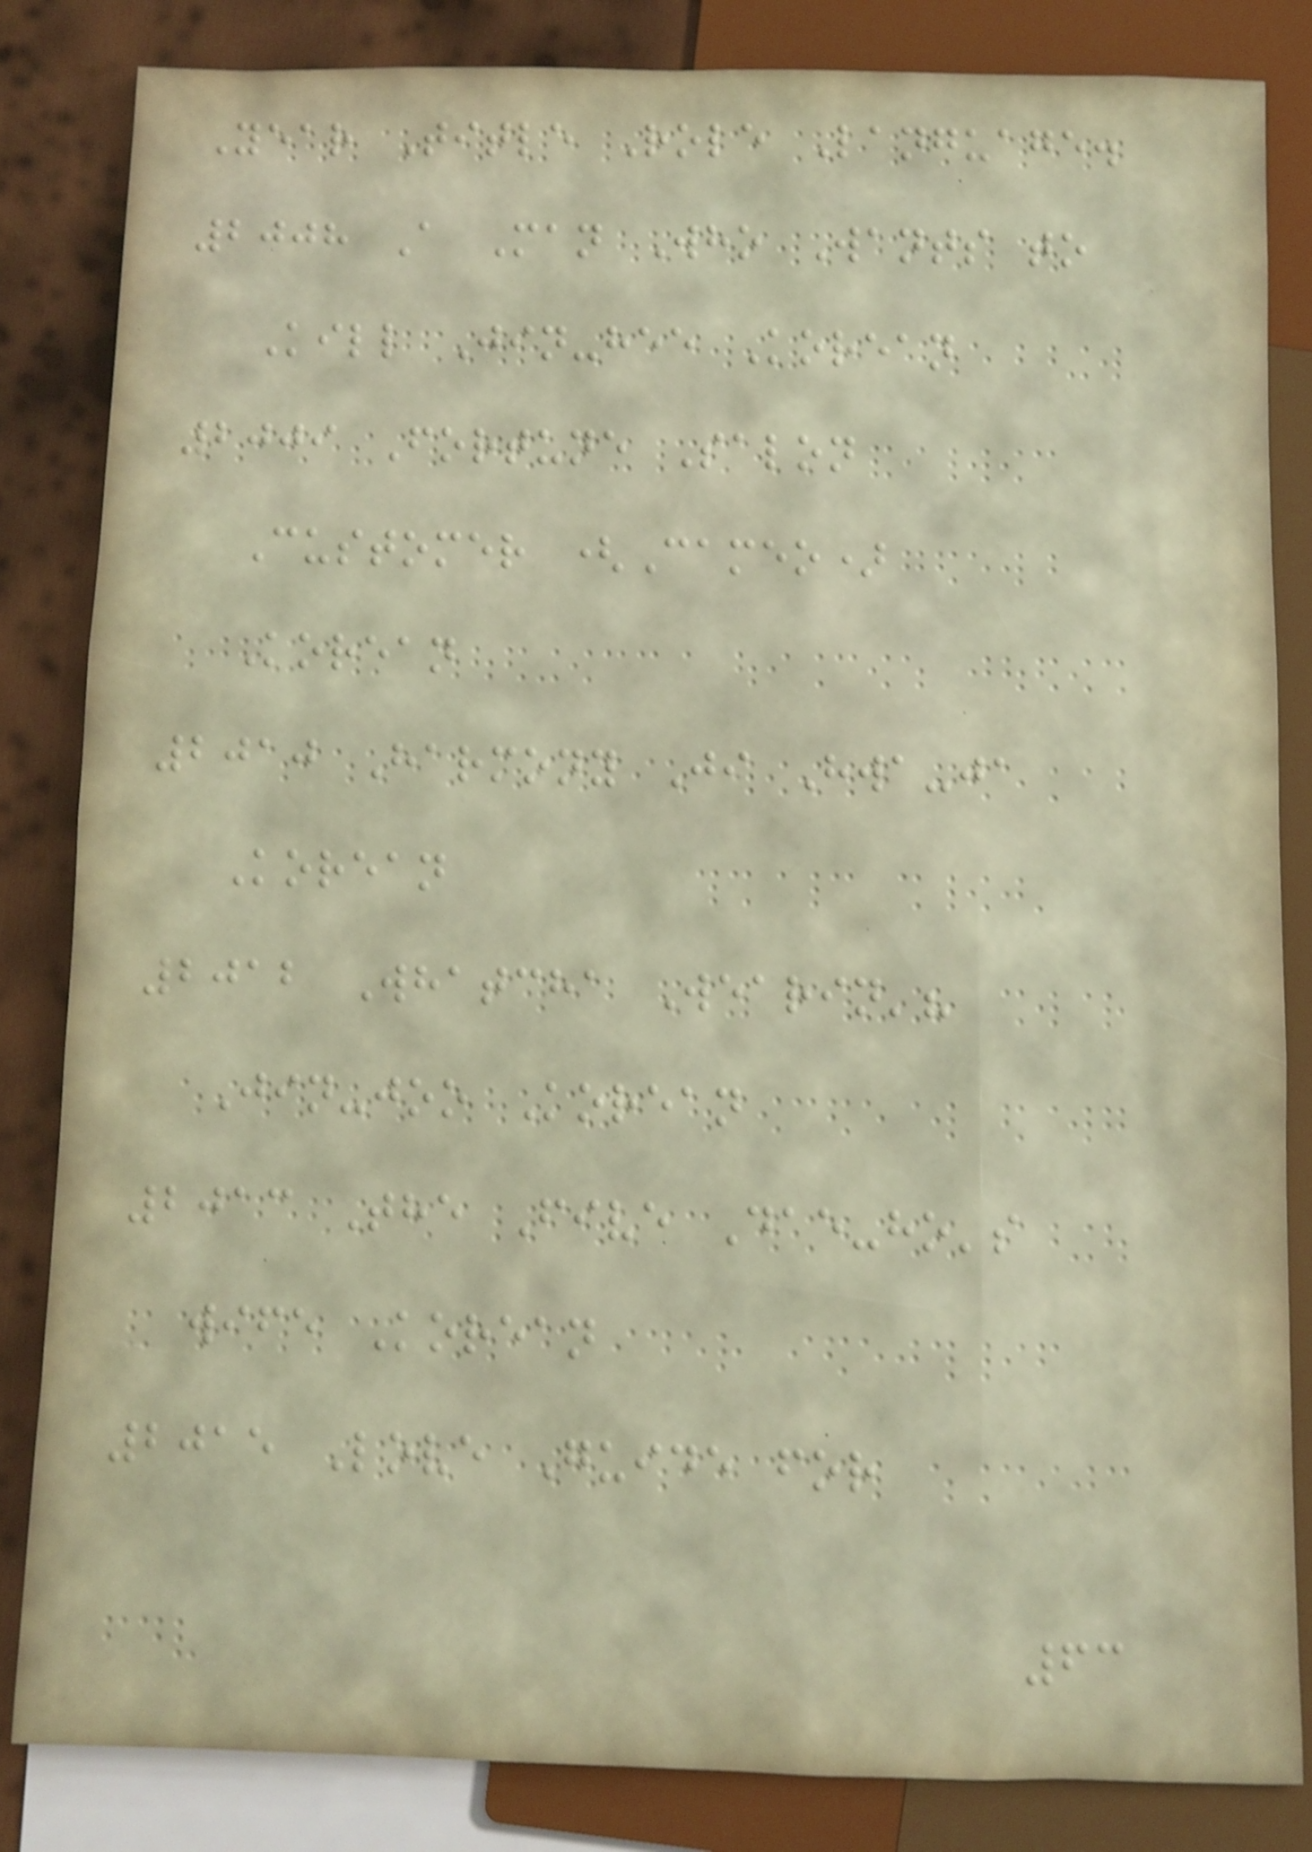Year Title Role Language.
2008 A Man Who Wants to
Kill Jin-hee Korean
2009 Fortune Salon
Customer (Cameo)
Korean
2010 Harmony Ji Hwa-ja
Korean
2012 Whatcha Wearin'?
Jin-joo Korean
2013 The Five Dae-ho's
wife Korean
2015 Love Guide for
63
